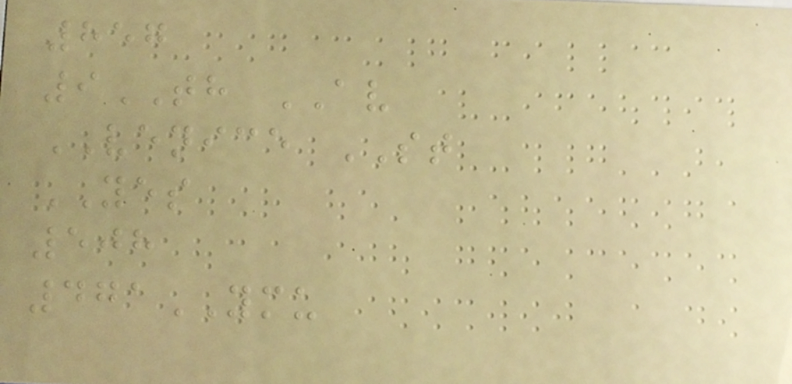857
9TH AV
VENICE ST
YES
508
471YMU
